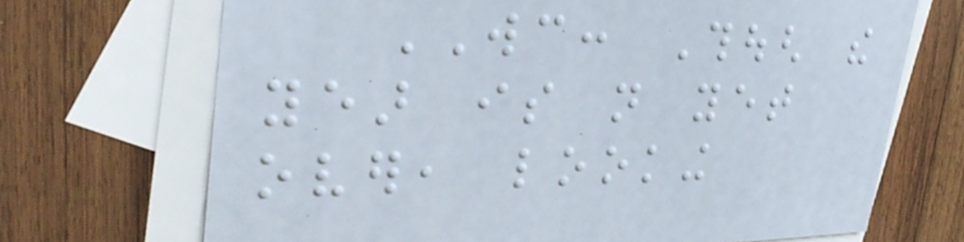WC: Though the
year is not yet
over, looking
